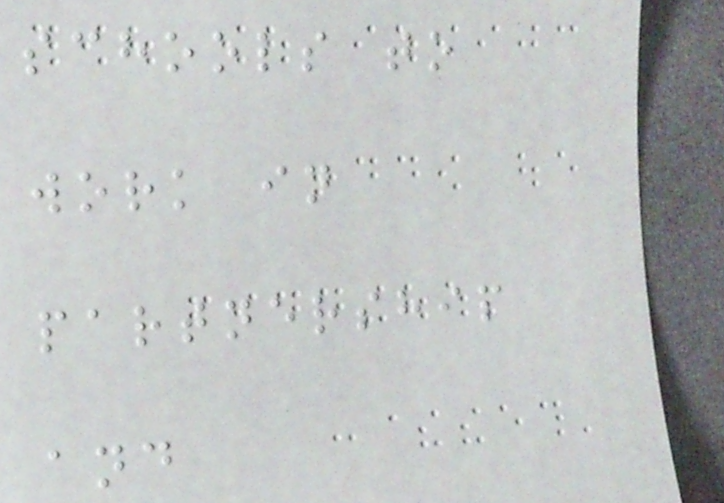schools to
work in
partnership
and
